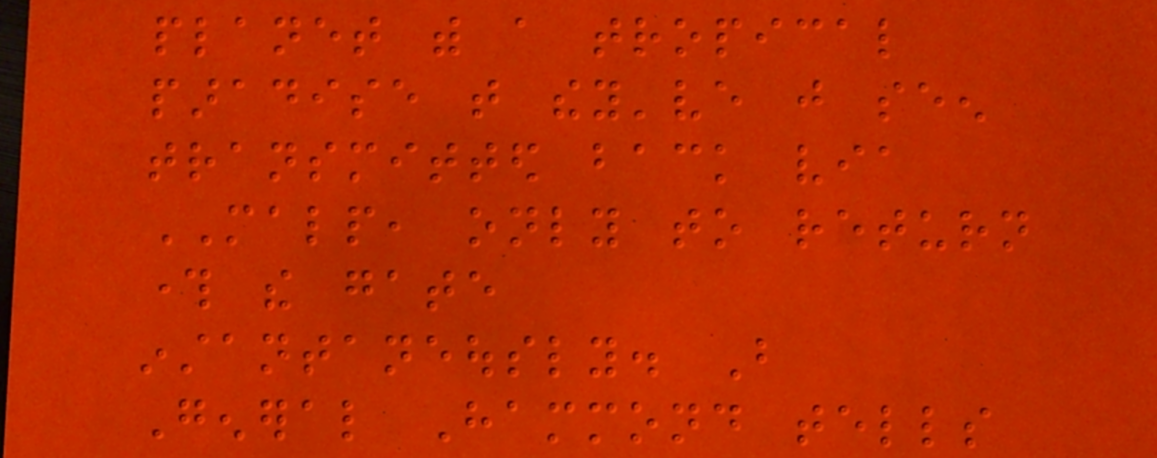planet with a tropical
paradise that they've just seen
transmitted back via
MALP, only to return
through the gate
instantaneously. But
General Hammond tells
